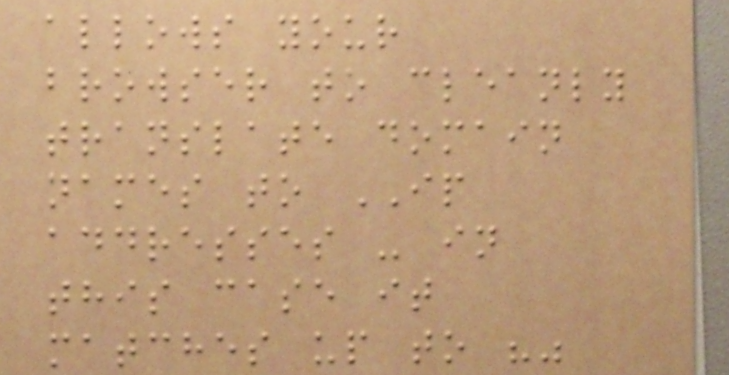allows your
browser to cleanly
translate domain
names to IP
addresses - in
this case it
matches up to ""
